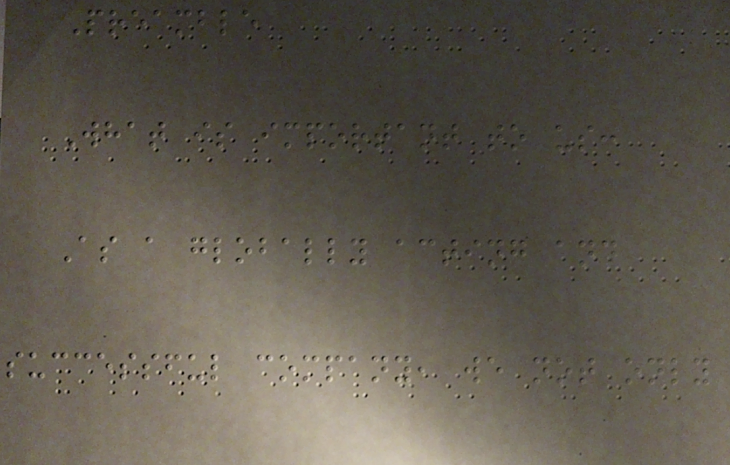Preamble
What is important to us:
As a globally acting and
successful company, we not only
